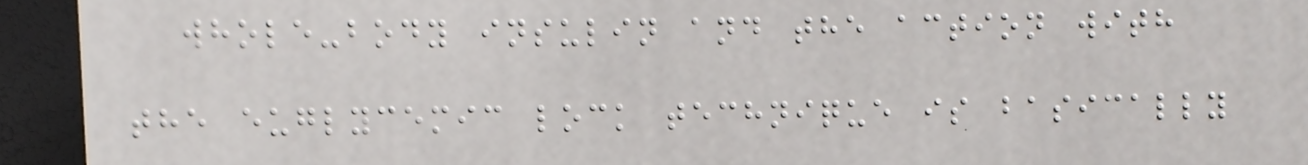whole-body insulin and the action with
the euglycemic lock technique is basically
